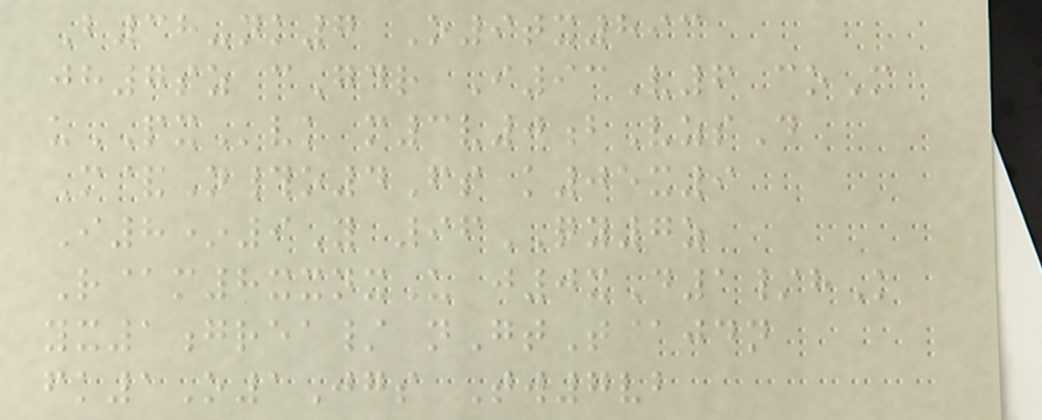B38-nk7 O9tx893
jh7sz cGdr I93V6 coM
uPXvk m3v0bVzsD
M&N#o4Fs k05x9
I8*9Y 96QY7z
R@m8xxnxU j0xD1/hK
yx1grea/ nGtT@jdn
fk1O1Jgs Tw7vb
